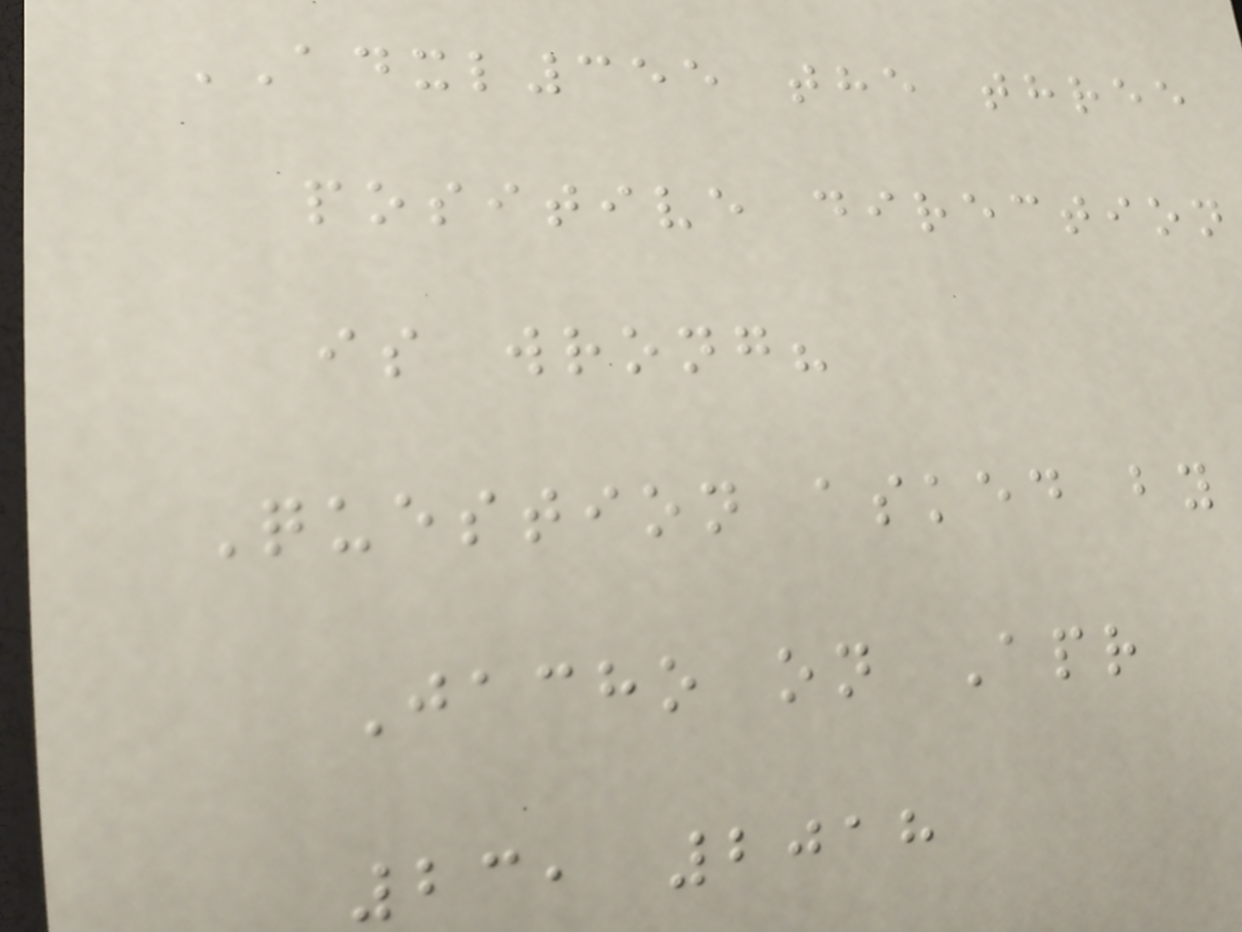ADXL355 the three
positive direction
is wrong?
Question asked by
Jacho on Apr
23, 2018
